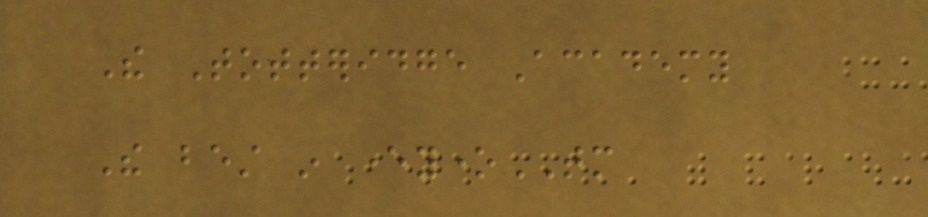The Totteridge Academy
The best in everyoneTM
